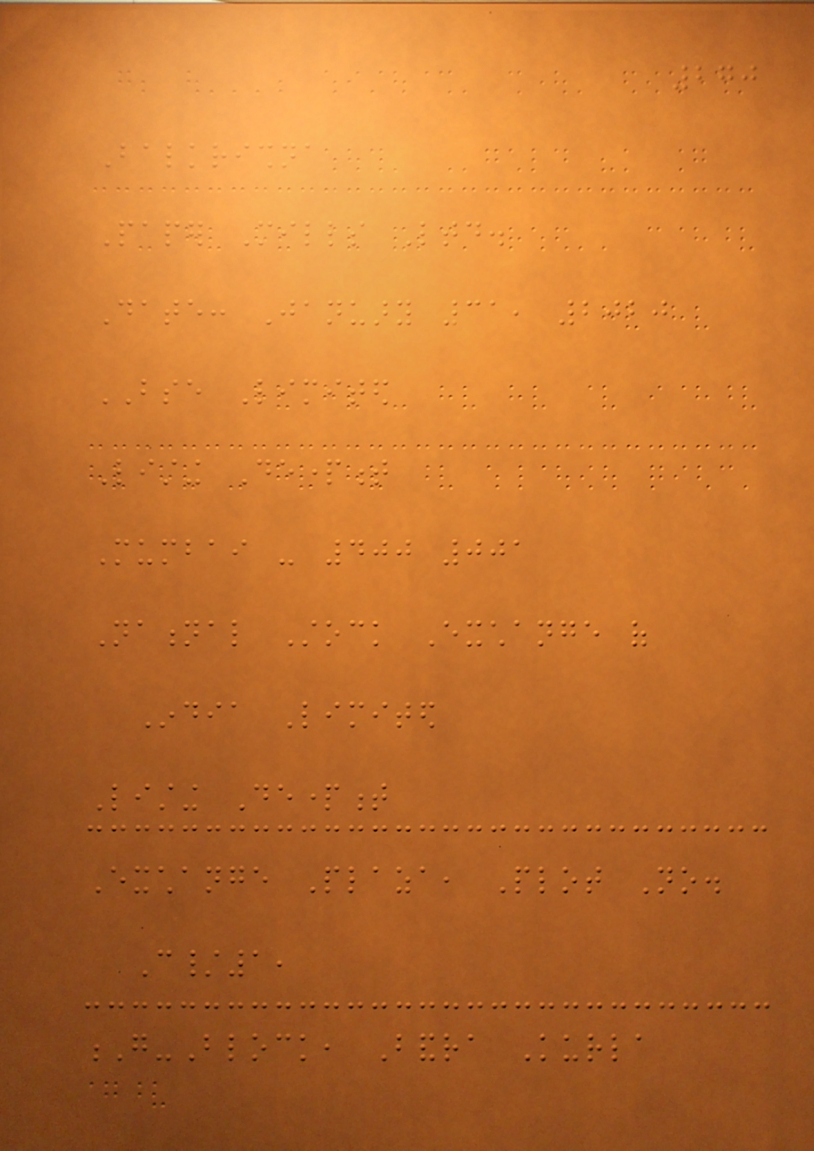270
Balkrishna
Paper Mills Ltd.
Date: January 31, 2020
BSE Limited
Listing Department
Mumbai - 400 001
National Stock Exchange of
India Limited
Listing Department
Exchange Plaza, Plot No.
C/1,
G-Block, Bandra Kurla
